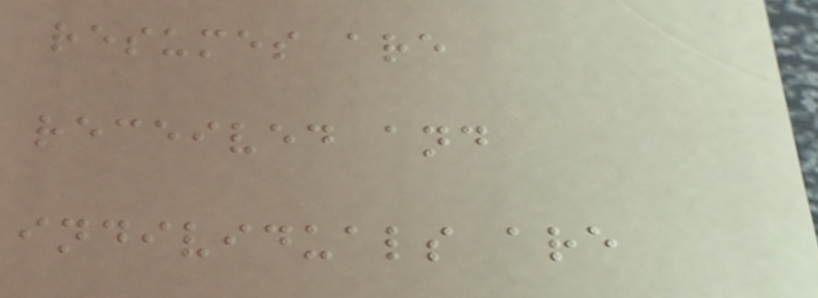resumes are
received and
individuals are
